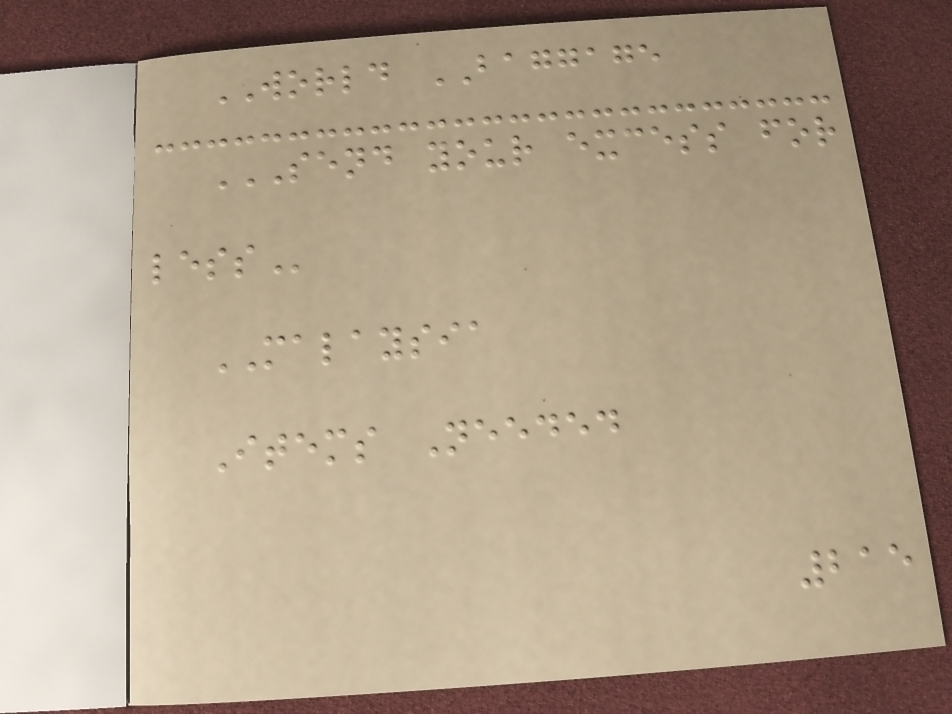WORLD BAGGAGE
SEND YOUR EXCESS FOR
LESS
MALAYSIA
Items Needed
215
